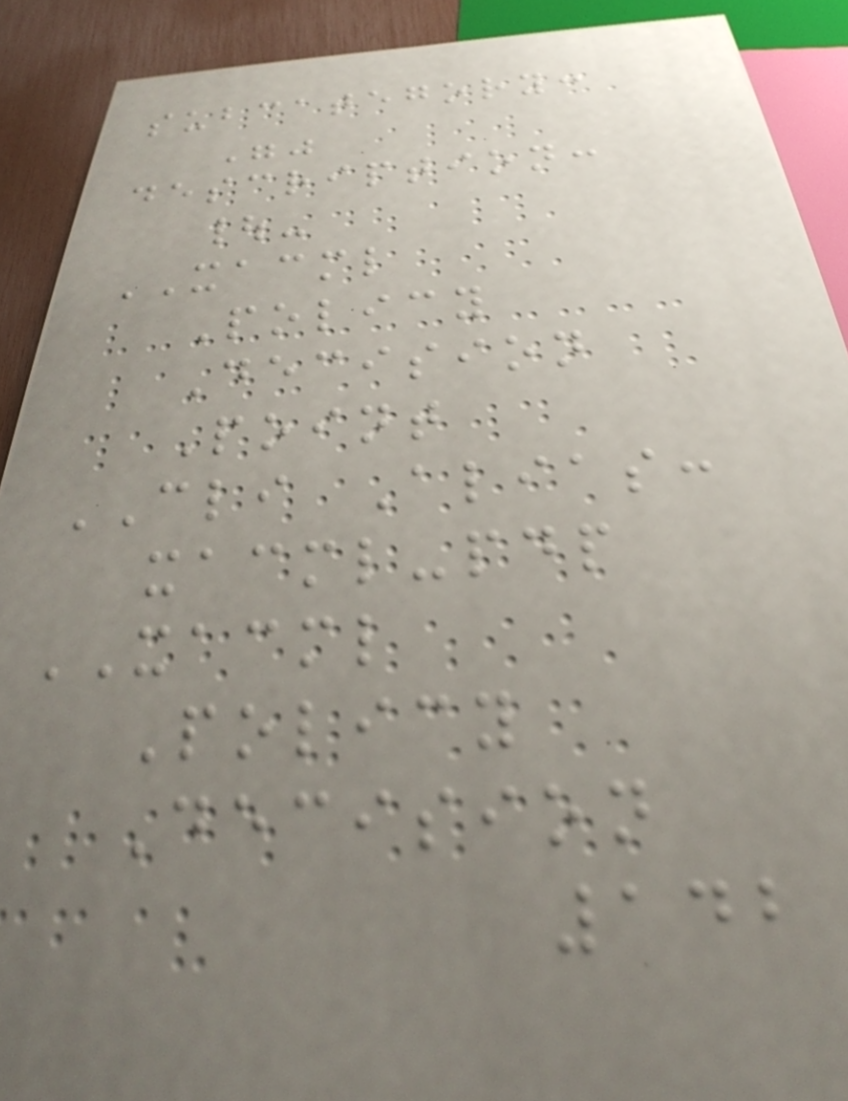subcategory:
""
description:
|-
XACML
Policy
Decision
Point
CLI Alias:
xacml-pdp
XACML
Policy
Decision
142
